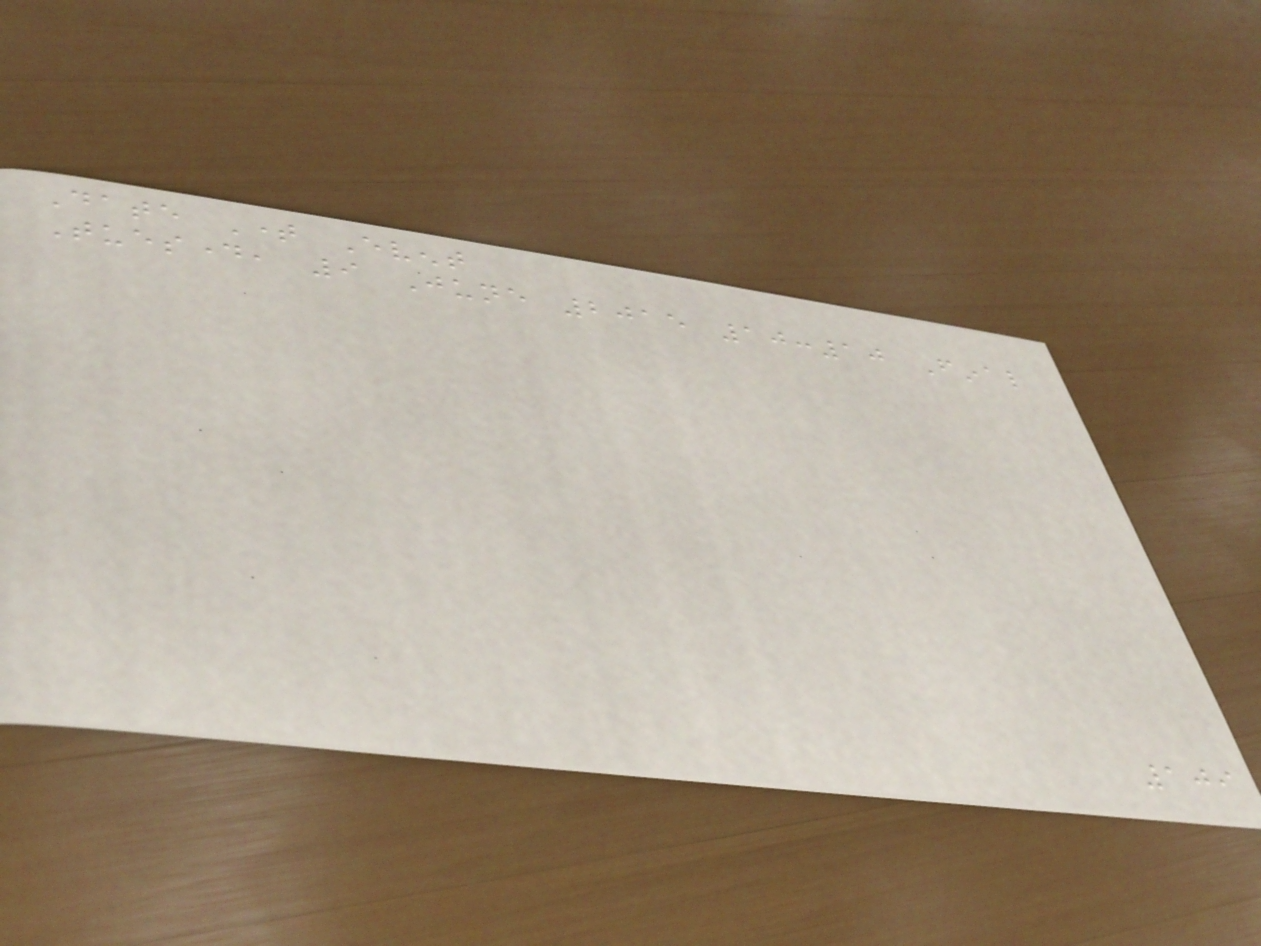Date Time Event
Tuesday, 9 June 2015 10:10 Final
109
